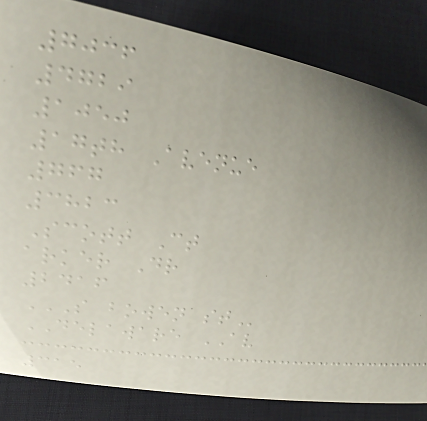7036
4729
1050
17th Avenue
767
3823
Scott Ct
arker Dr
2416
S BOWEN ST
DELAWARE AV
315
